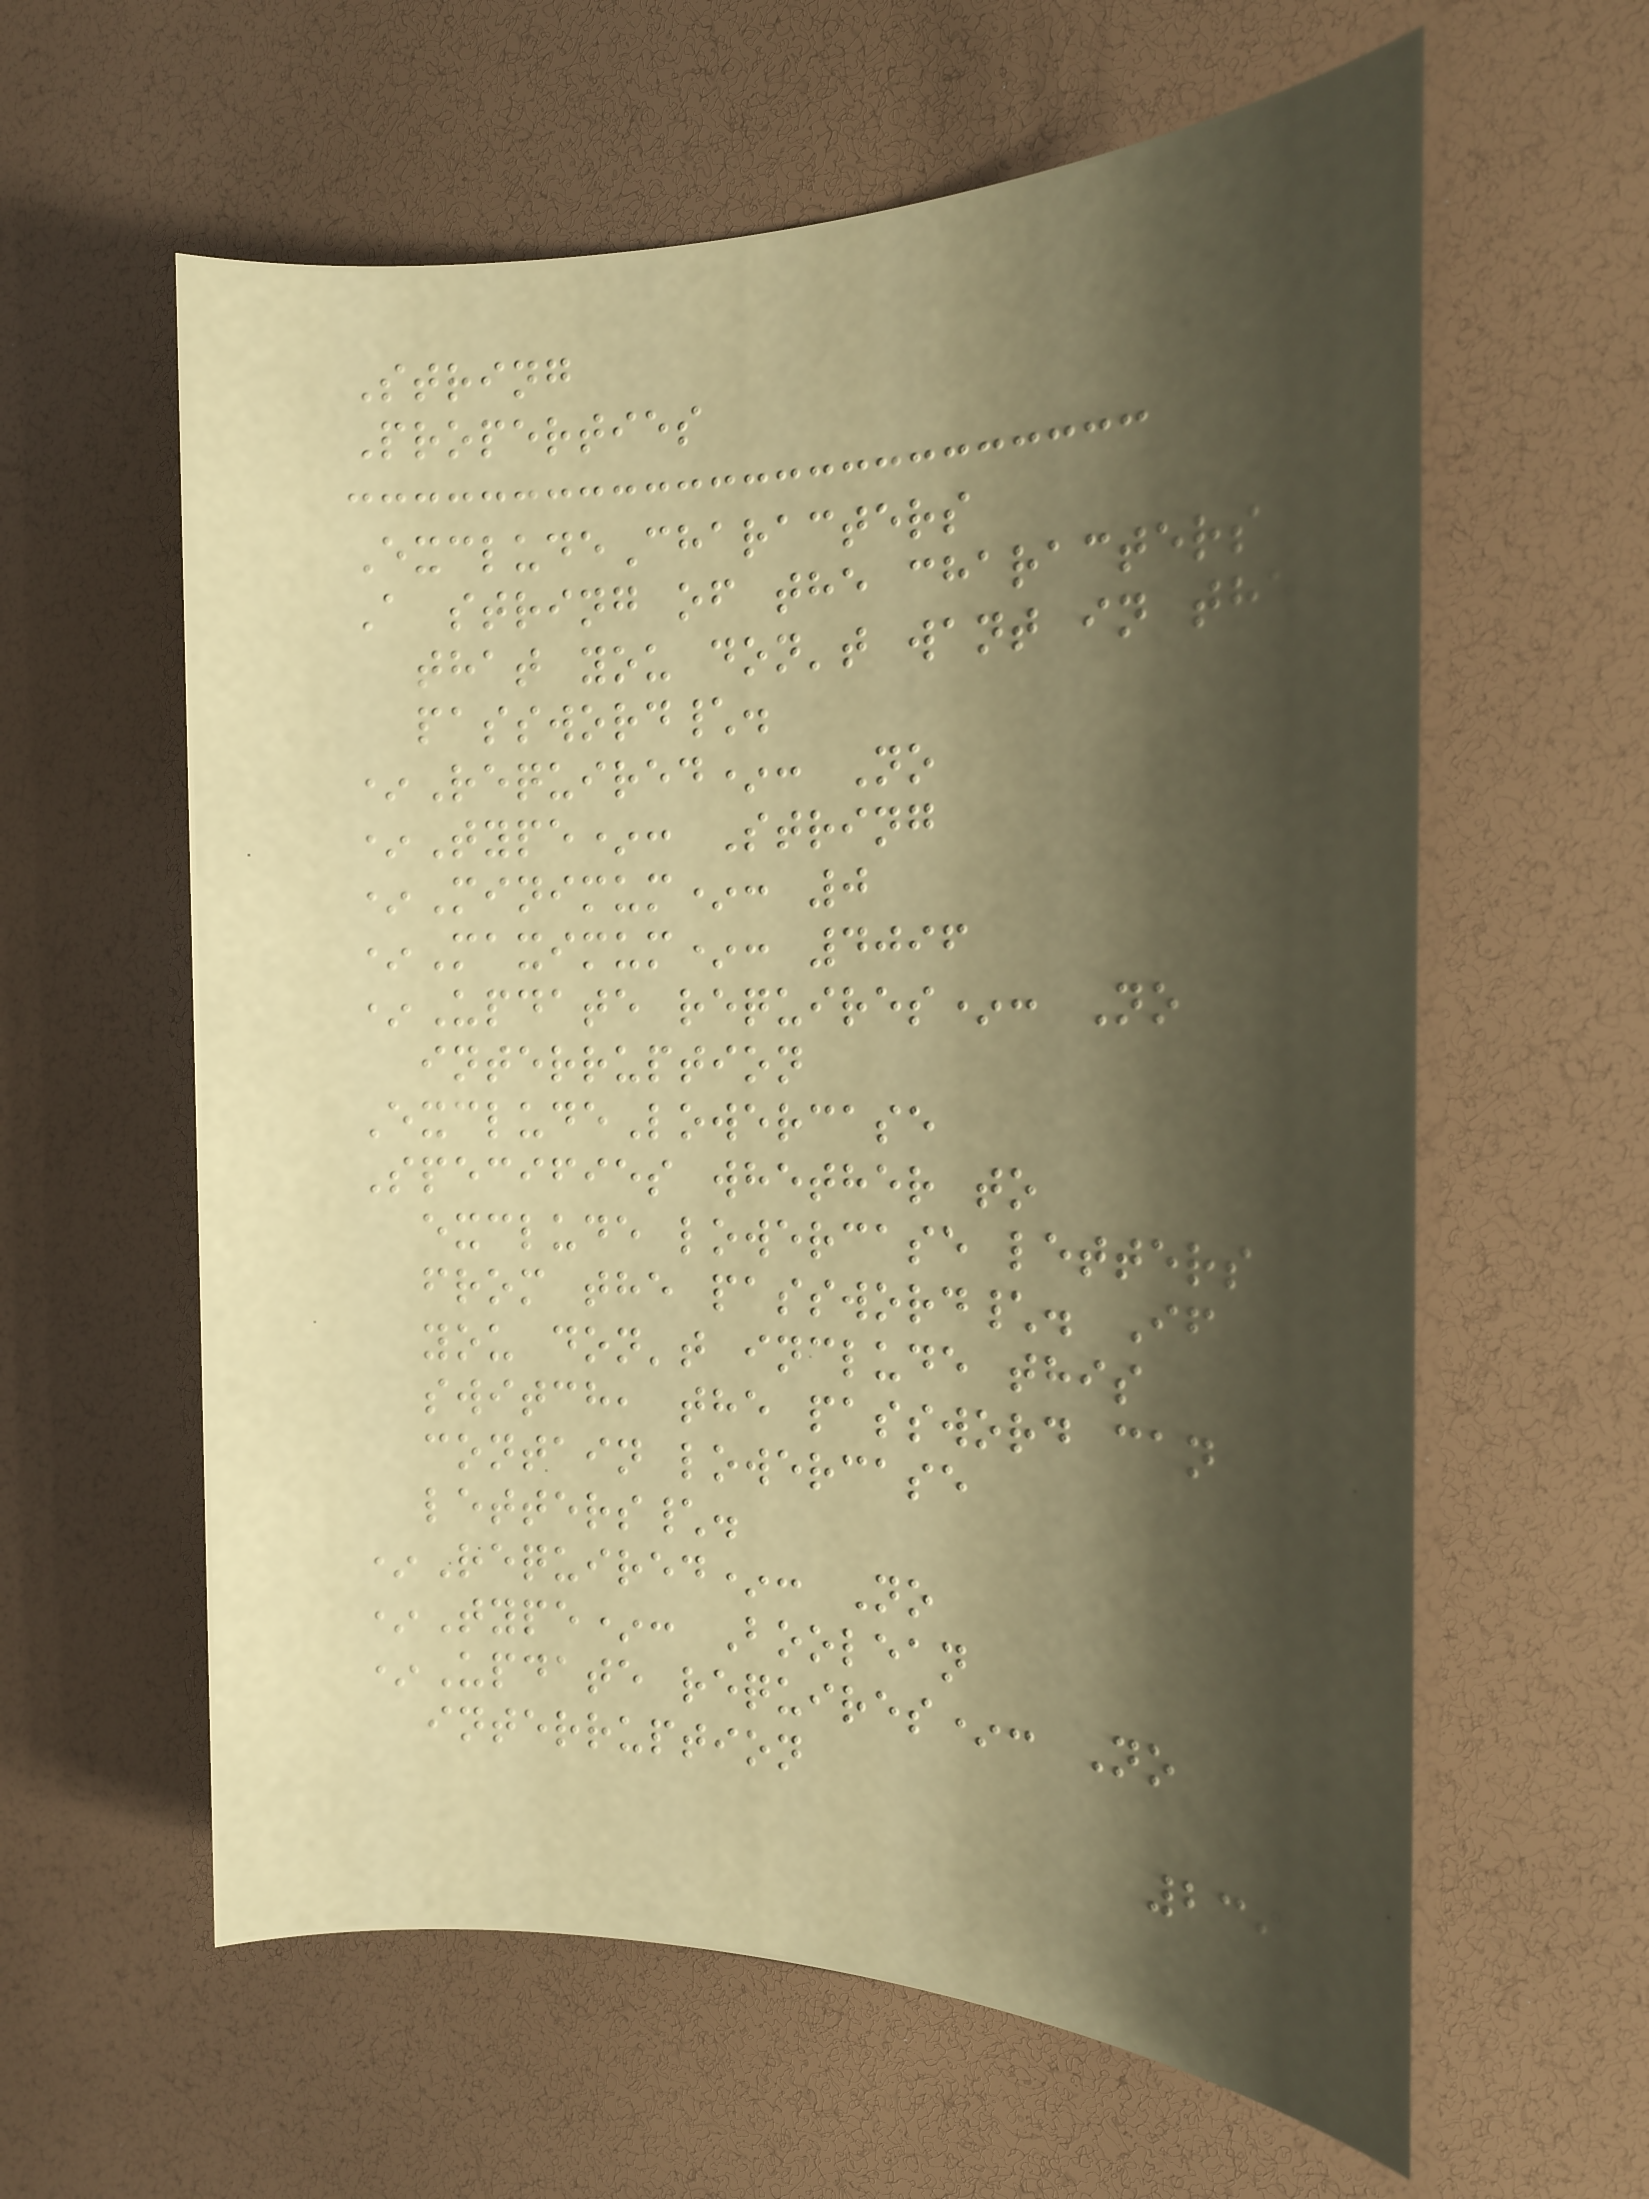String
Properties
ExcludeCharacters
A string of the characters
that you don't want in the
password\.
*Required*: No
*Type*: String
*Minimum*: 0
*Maximum*: 4096
*Update requires*: No
interruption
ExcludeLowercase
Specifies whether to
exclude lowercase letters
from the password\. If
you don't include this
switch, the password can
contain lowercase
letters\.
*Required*: No
*Type*: Boolean
*Update requires*: No
interruption
239
